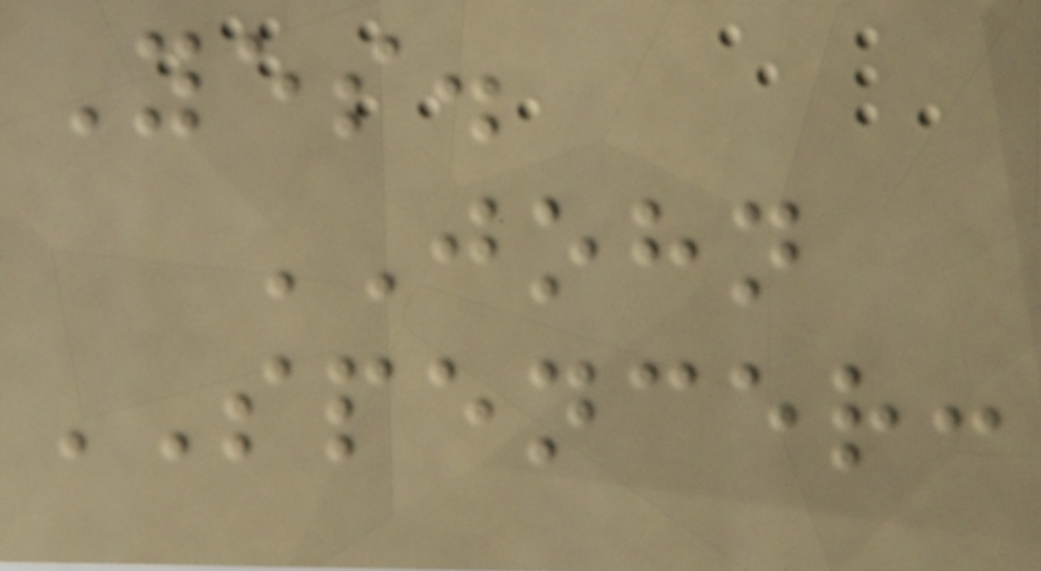Yes.
JOHN
SPENCER:
